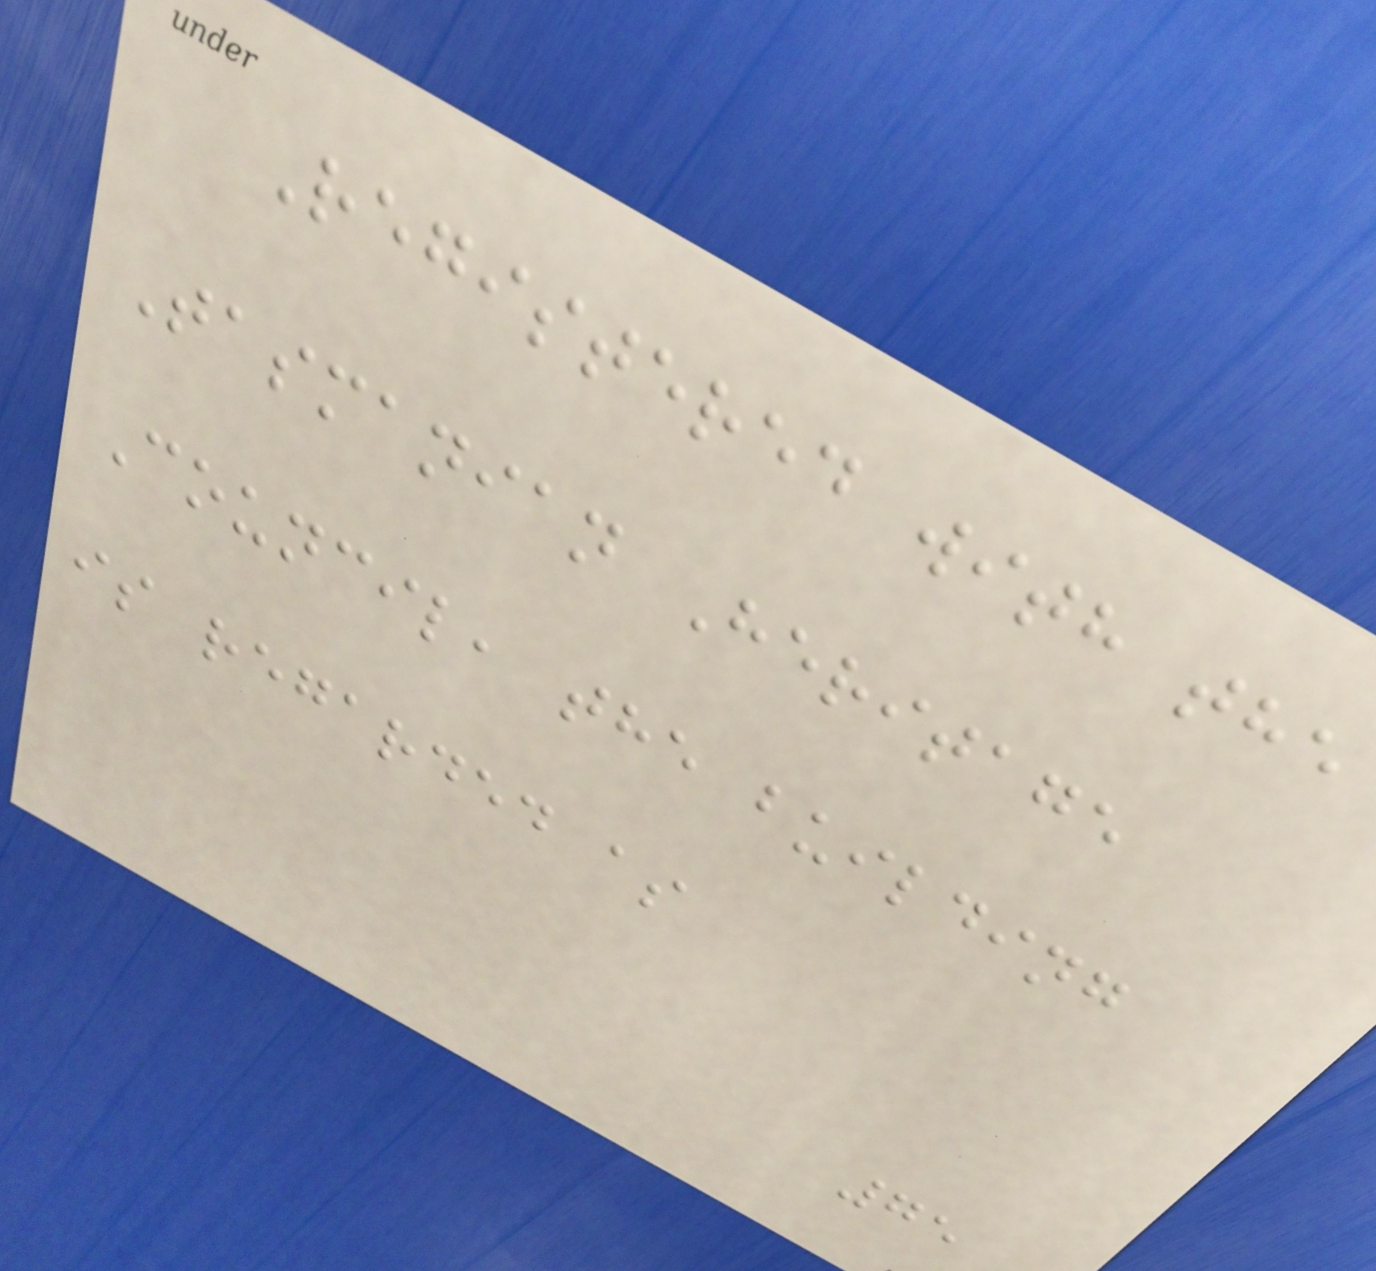Registered with the
Tasmanian Heritage
Council, the building
is regarded as
75
